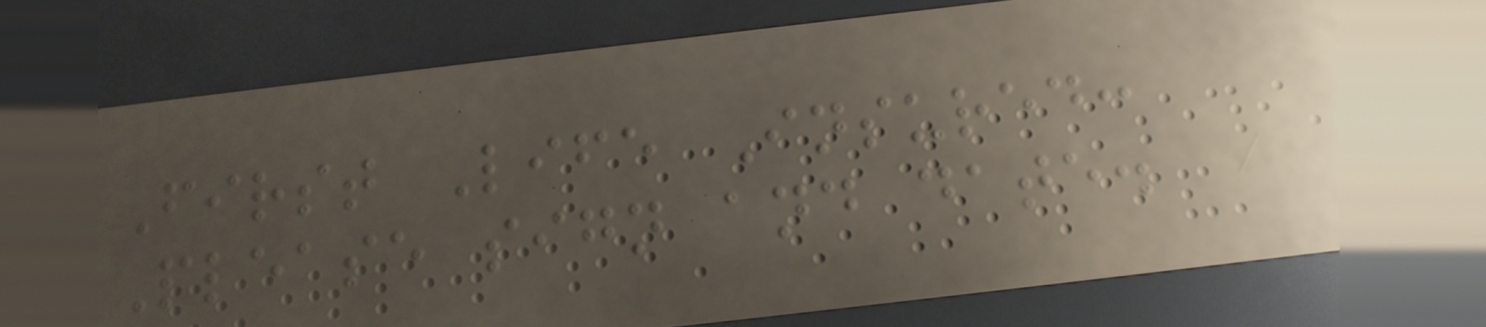First Life Insured:
Please sign and date.
